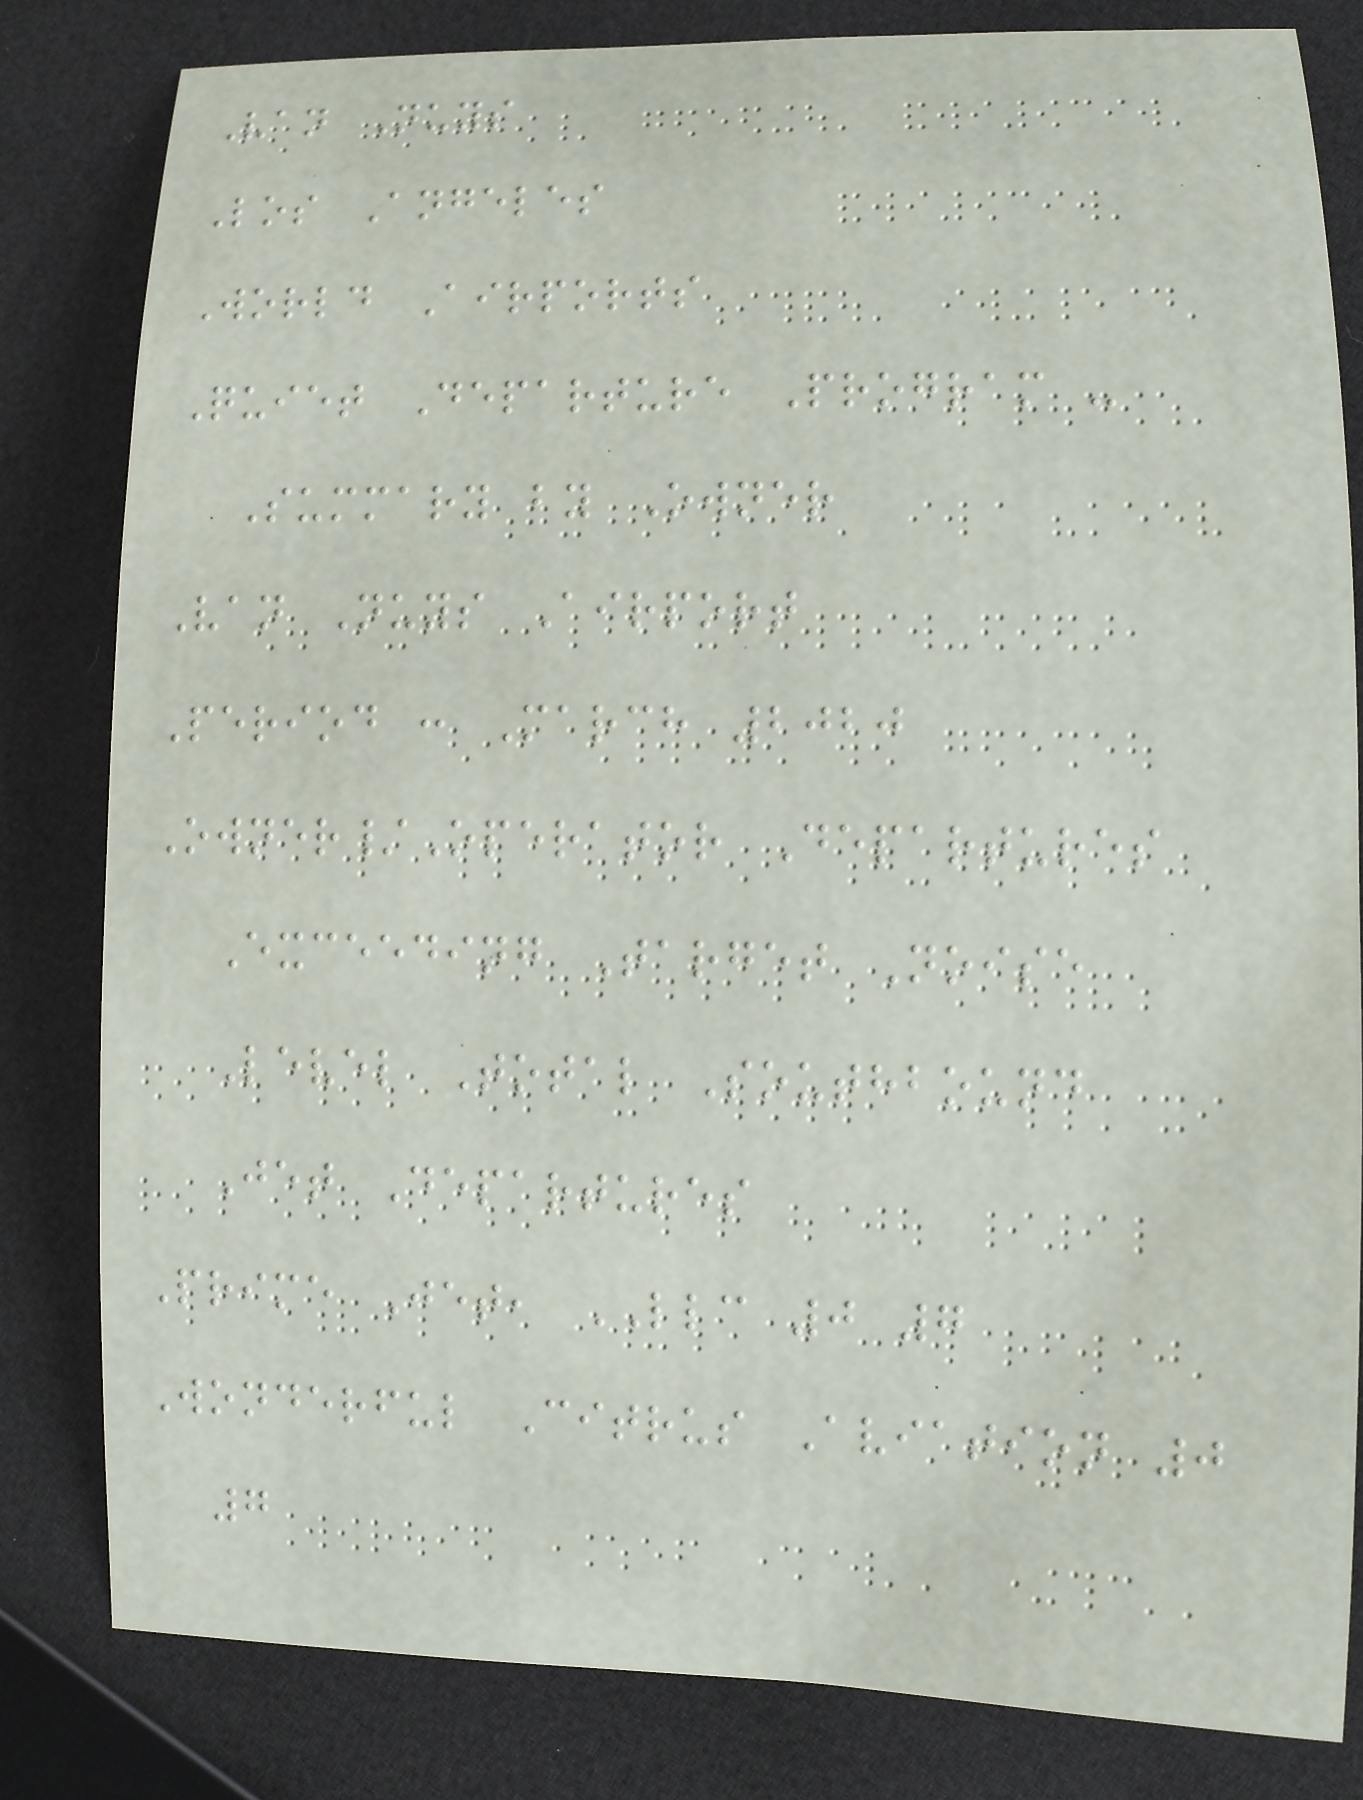Van Nuys
Los Angeles
World Airports
Quiet Departure Program -
Summary by Owner
Van Nuys Airport
Period : March 2020
Owner/Operator Departures
Exceeding Target Noise
Level Total Southbound
Jet Departures
Prime Jet, LLC 0 7
Wonderful Citrus Aviation 0
7
